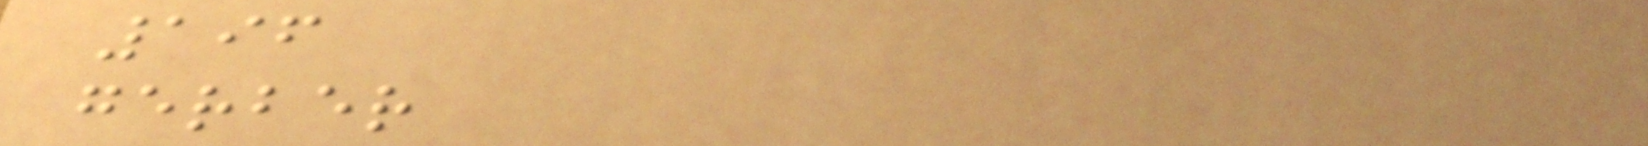196
gerber
